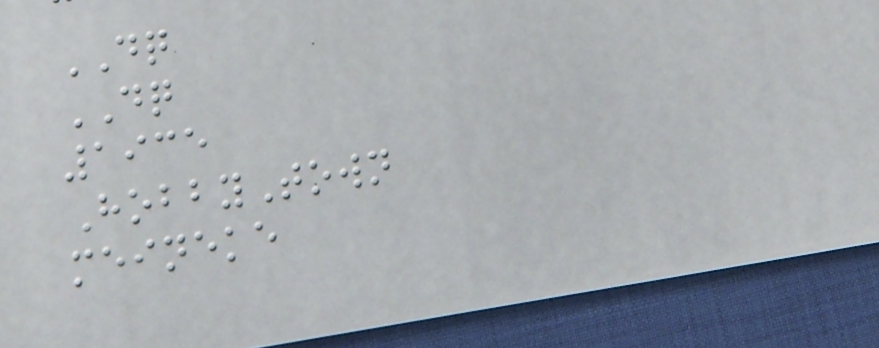DQ
DQ
1935
HobbyTown
meineke
